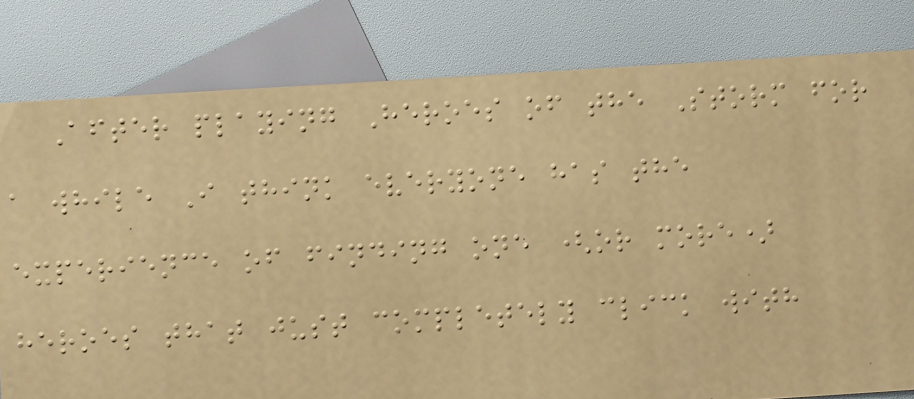After playing Heroes of the Storm for
a while I think everyone has the
experience of finding one (or more)
heroes that just completely click with
